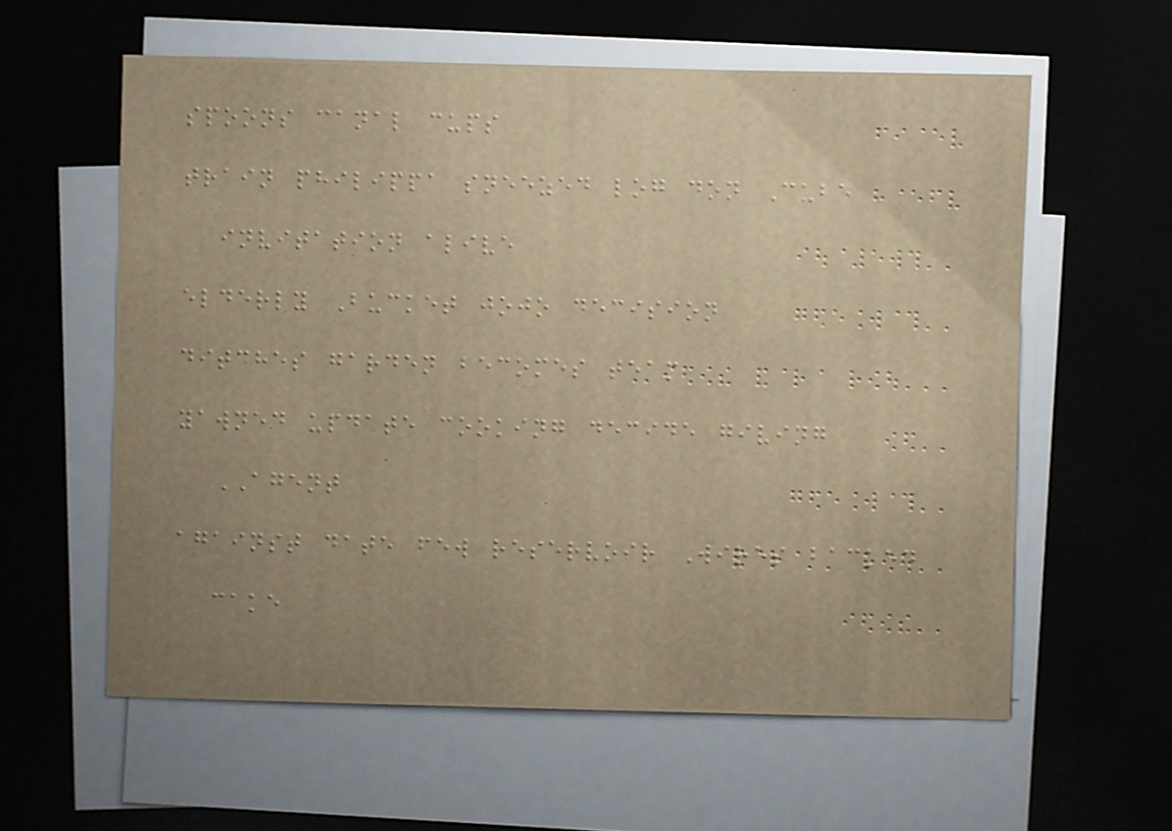spoons canal cups
train philippa sneezed log don Cube
invitation alive
elderly Bucket jojo decision
ditches garden becomes team
yawned update cooking decide giving
AGENT
against date few reservoir Wires backed
cake
